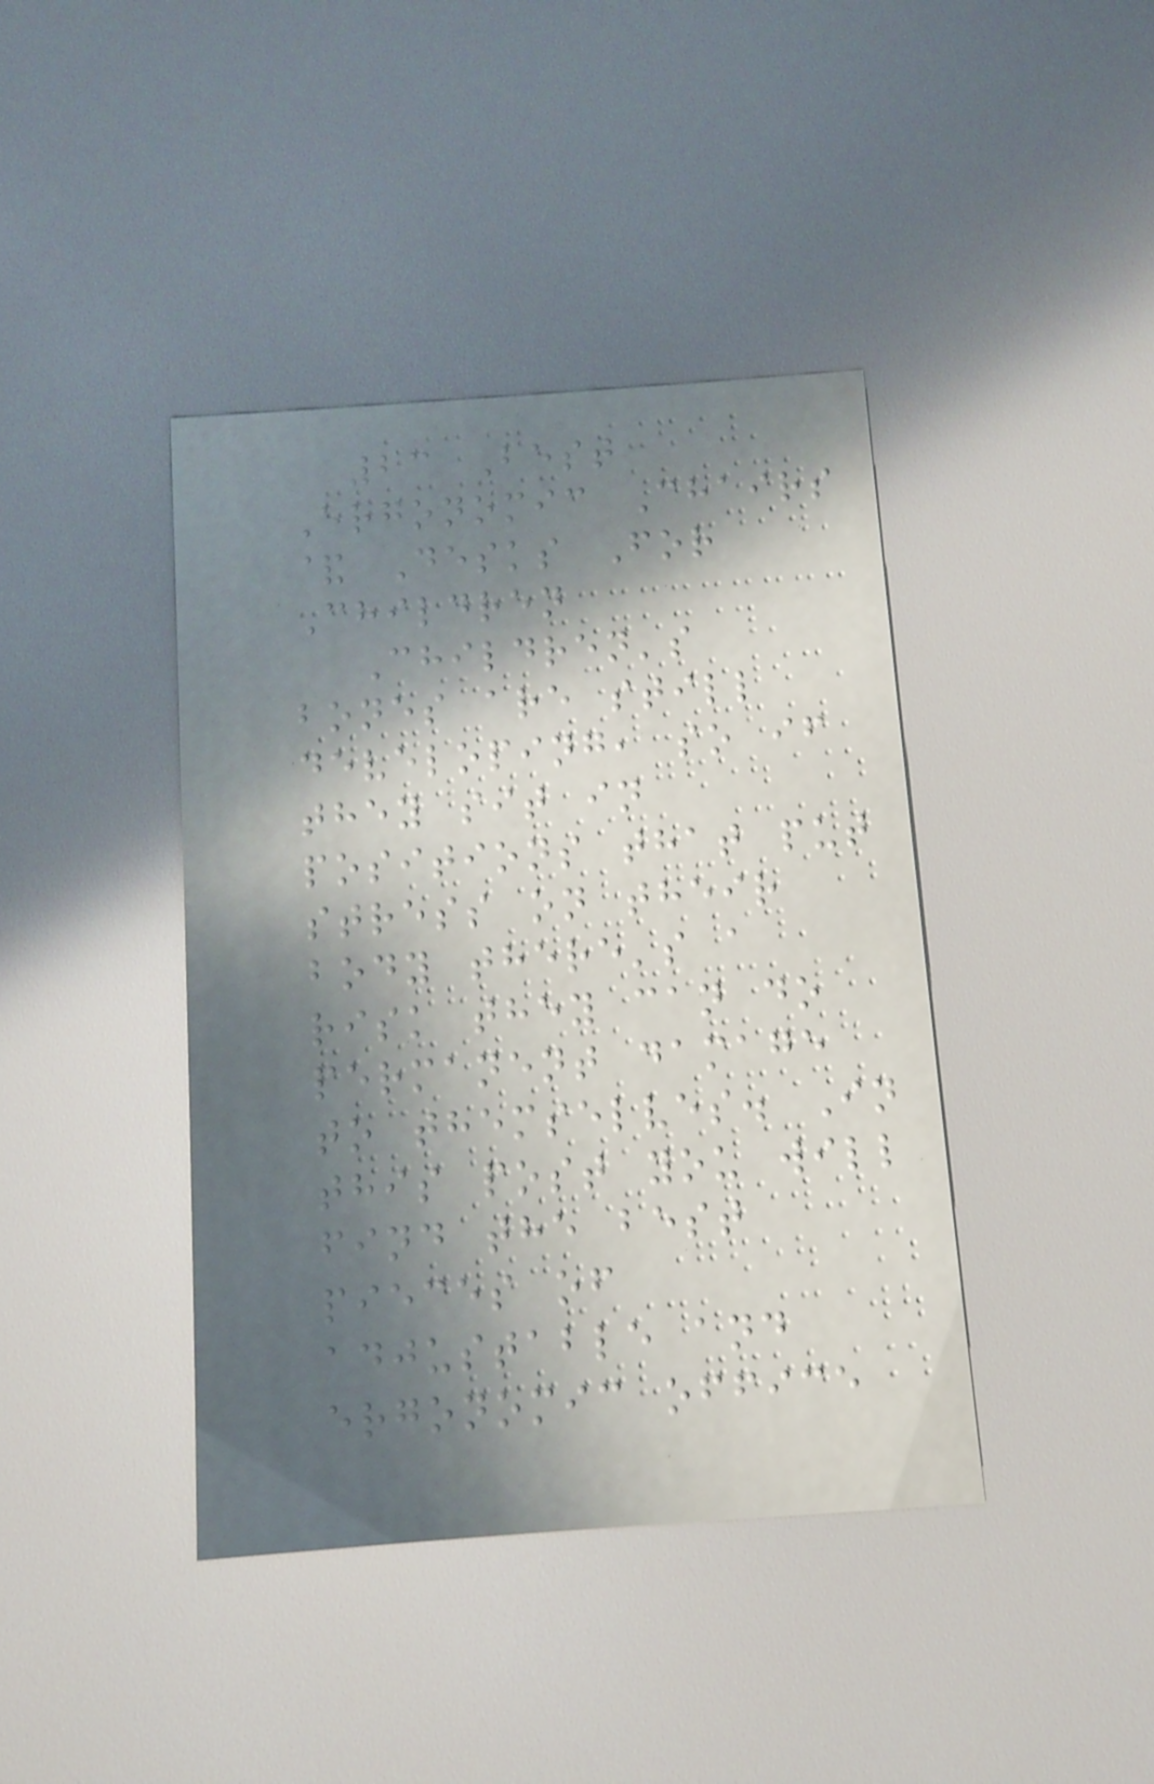23 Best
Ergonomic Chairs
& Desks For
Children
Children's
bones are still
developing, so if
they sit in
positions that put
stress on their
body there's a
risk they can do
permanent damage
to themselves. In
this post you will
find the best
pieces of
adjustable and
ergonomic office
